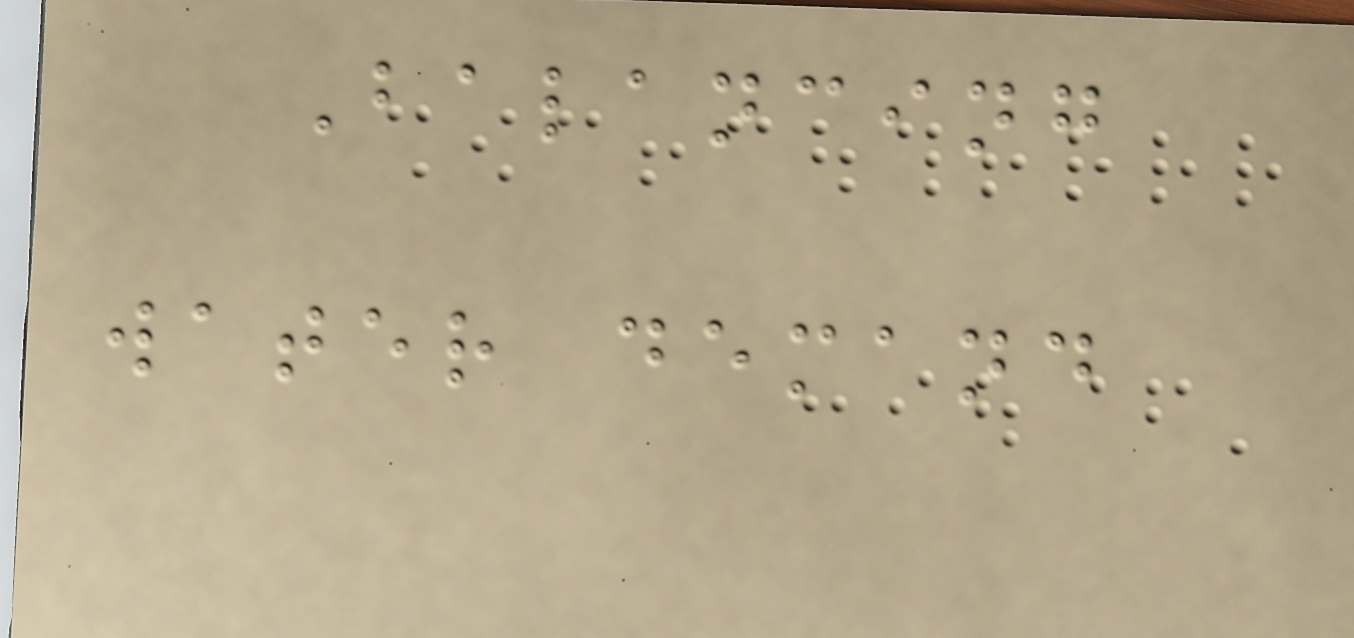Balancing
water demand
